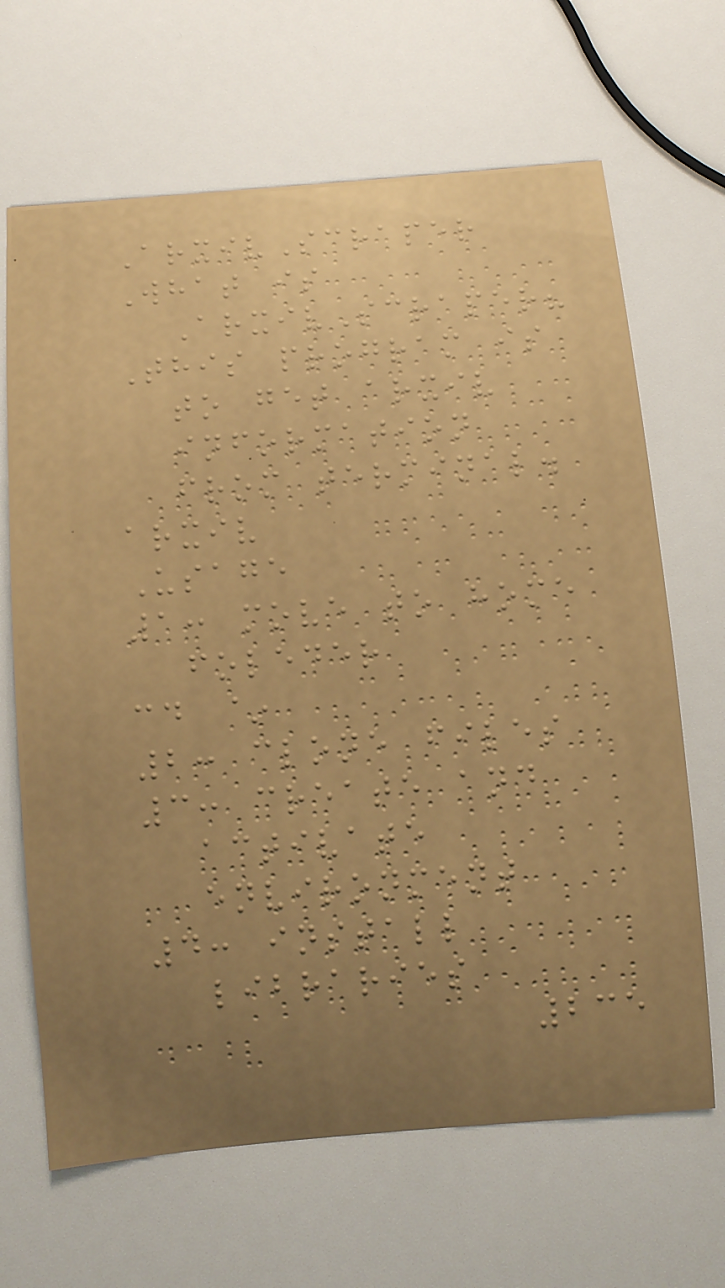ArxivScraper
What is
ArxivScraper?
This program is
to get arxiv
information
from terminal.
arxiv
Usage
1: move to home
foleder
cd ~
2: clone files
3: create and
activate
environment
4: install
libraries
235
